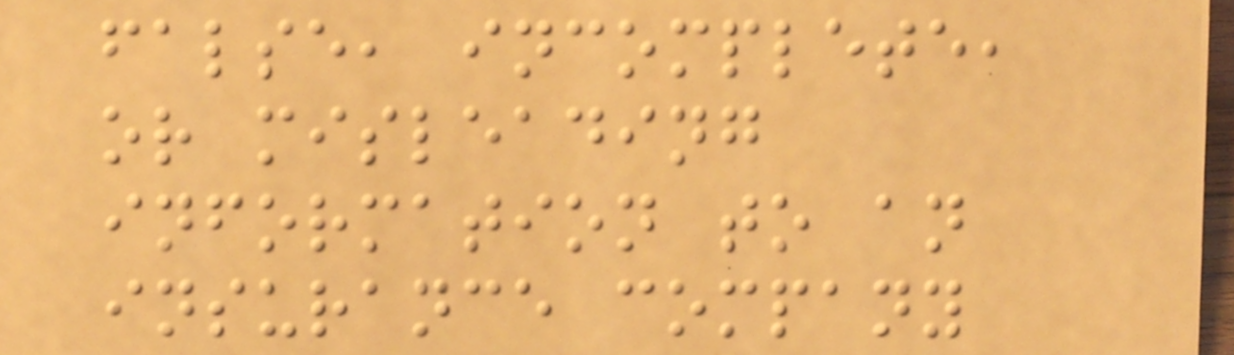false, incomplete,
or misleading
information to an
insurance company
